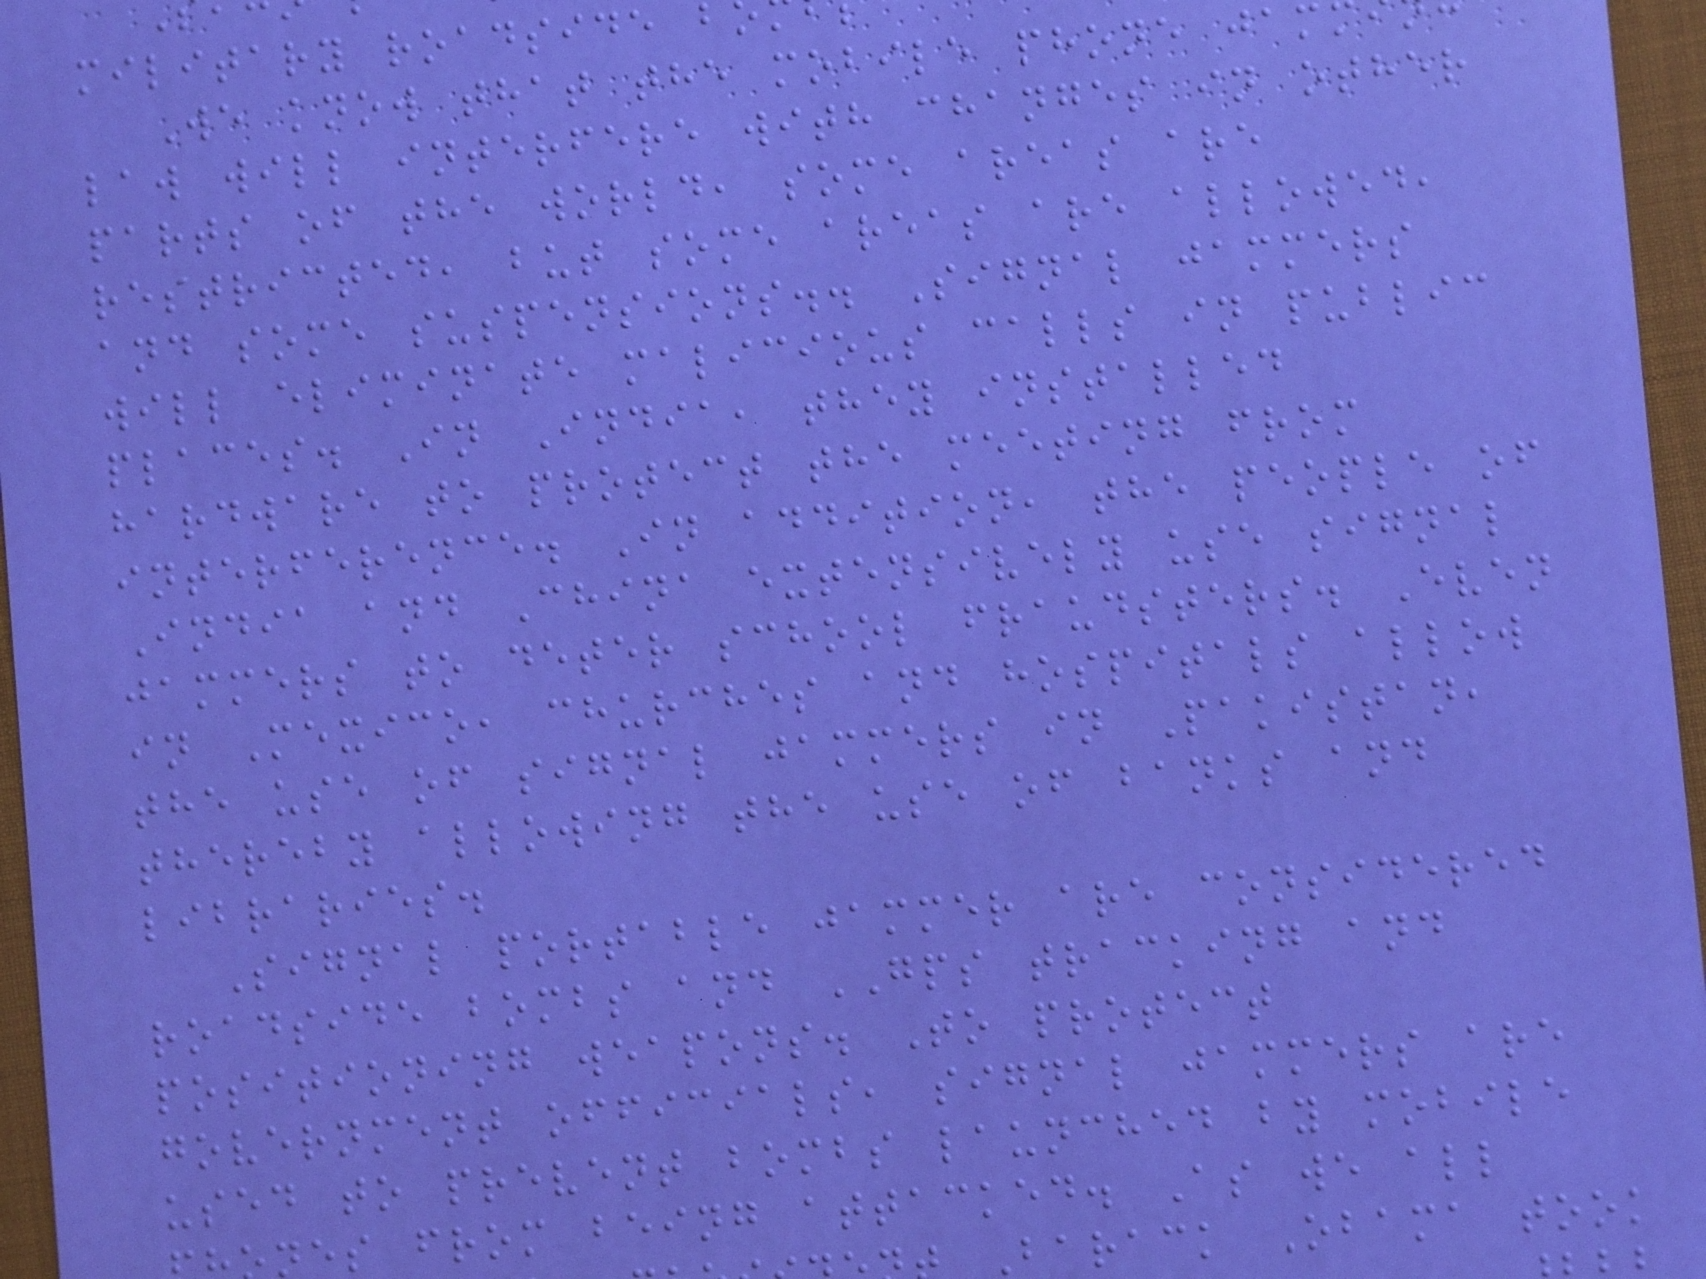military roadside b
We know that the mobile phone jam
law will interfere with changes in other
parts of the world, some areas are
restricted, but some areas are allowed,
and some suspensions.. Signal jammers
will eliminate malicious calls in public
places. In India, they installed
hardware to protect the meeting from
interference. In addition, the people of
India and China extensively use signal
jammers to deter school fraudsters. Even
in Mexico, churches and hospitals allow
the use of signal jammers in Pakistan,
thereby allowing the use of banks and
libraries.
Signal portable jammer are considered
roadside bombs and GPS tracking and
positioning weapons. To protect
government officials, signal jammers are
used to prevent bombs launched by mobile
nes from being attacked. As we all
Barack Obama took
